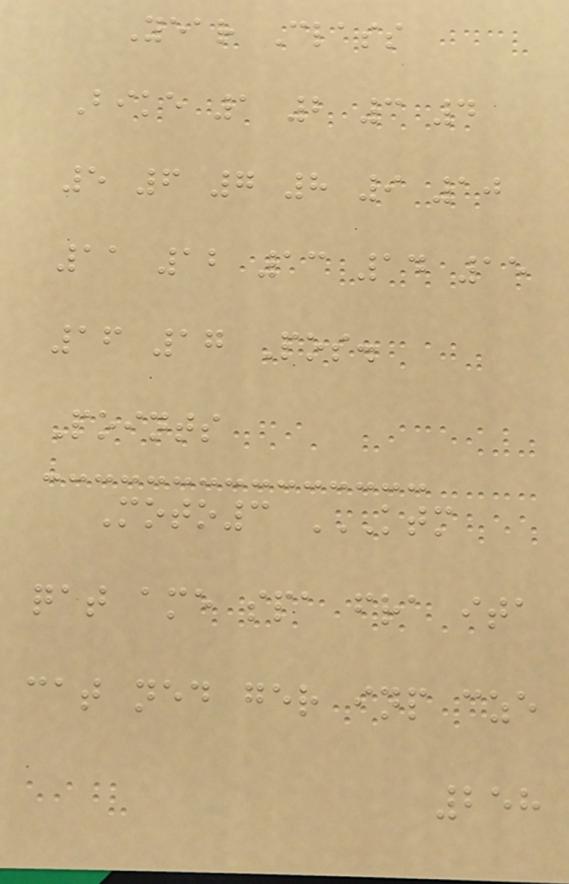Year Class
Bike 1 2 3 4
5 6 7 8 9 10
11 12 13 14 15
16 17 Pos.
Points
Moto3 KTM
QAT AME SPA FRA ITA
CAT NED GER INP CZE
258
